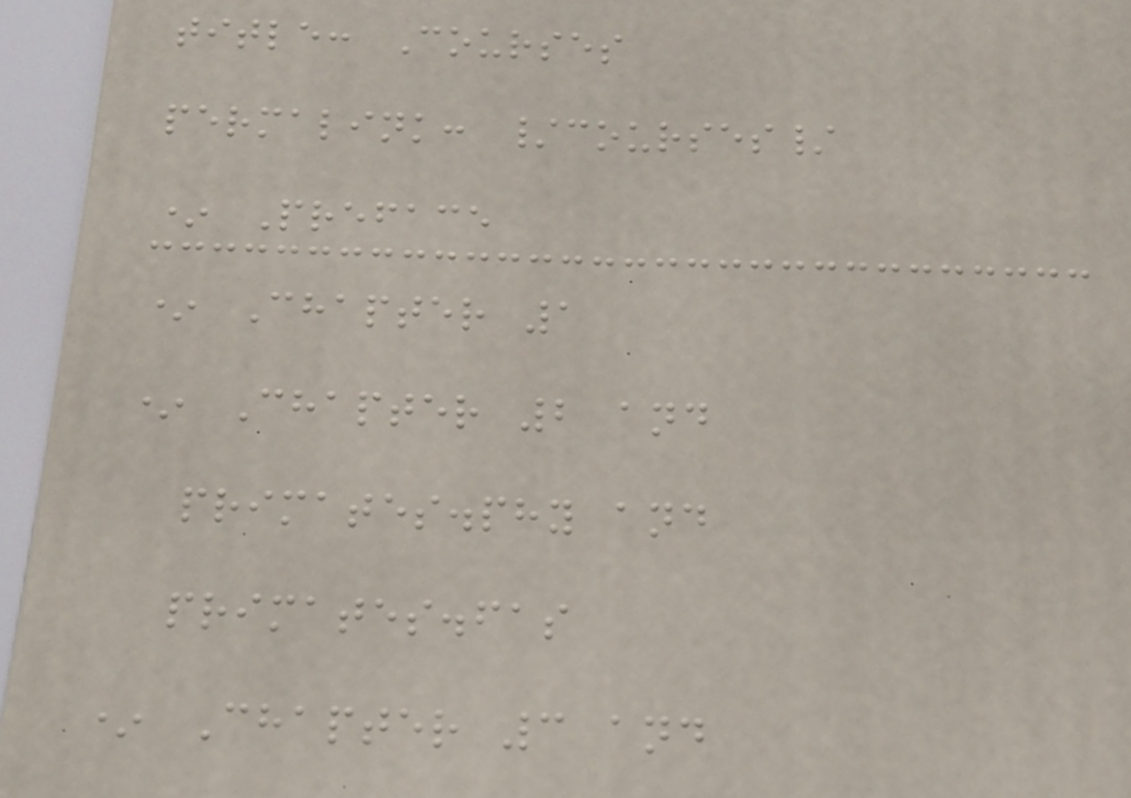title: Courses
permalink: /courses/
* Preface
* Chapter 1
* Chapter 2 and
primates.phy and
primates.fas
* Chapter 3 and
